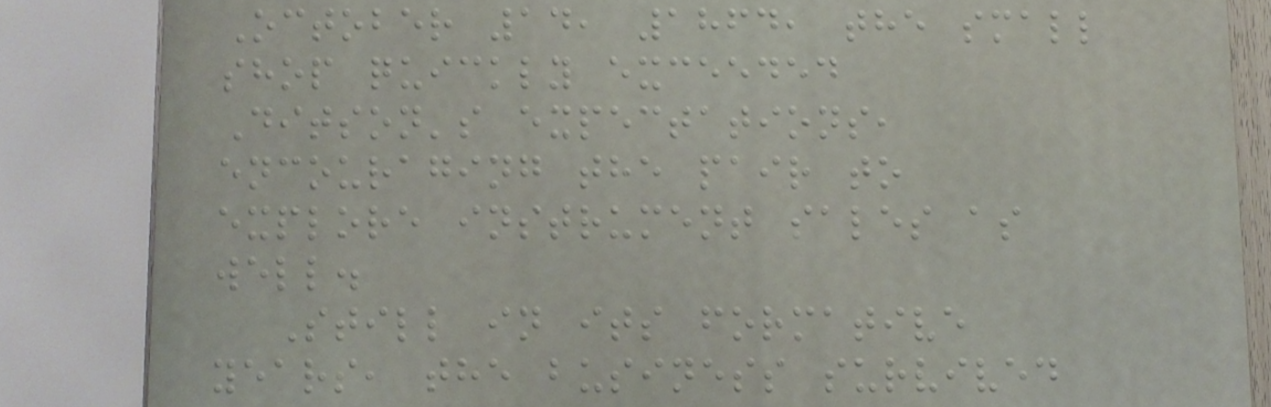October 14, 1864, the small
shop quickly exceeded
Ditson's expectations,
encouraging the pair to
explore instrument sales as
well.
Still in its formative
years, the business survived
